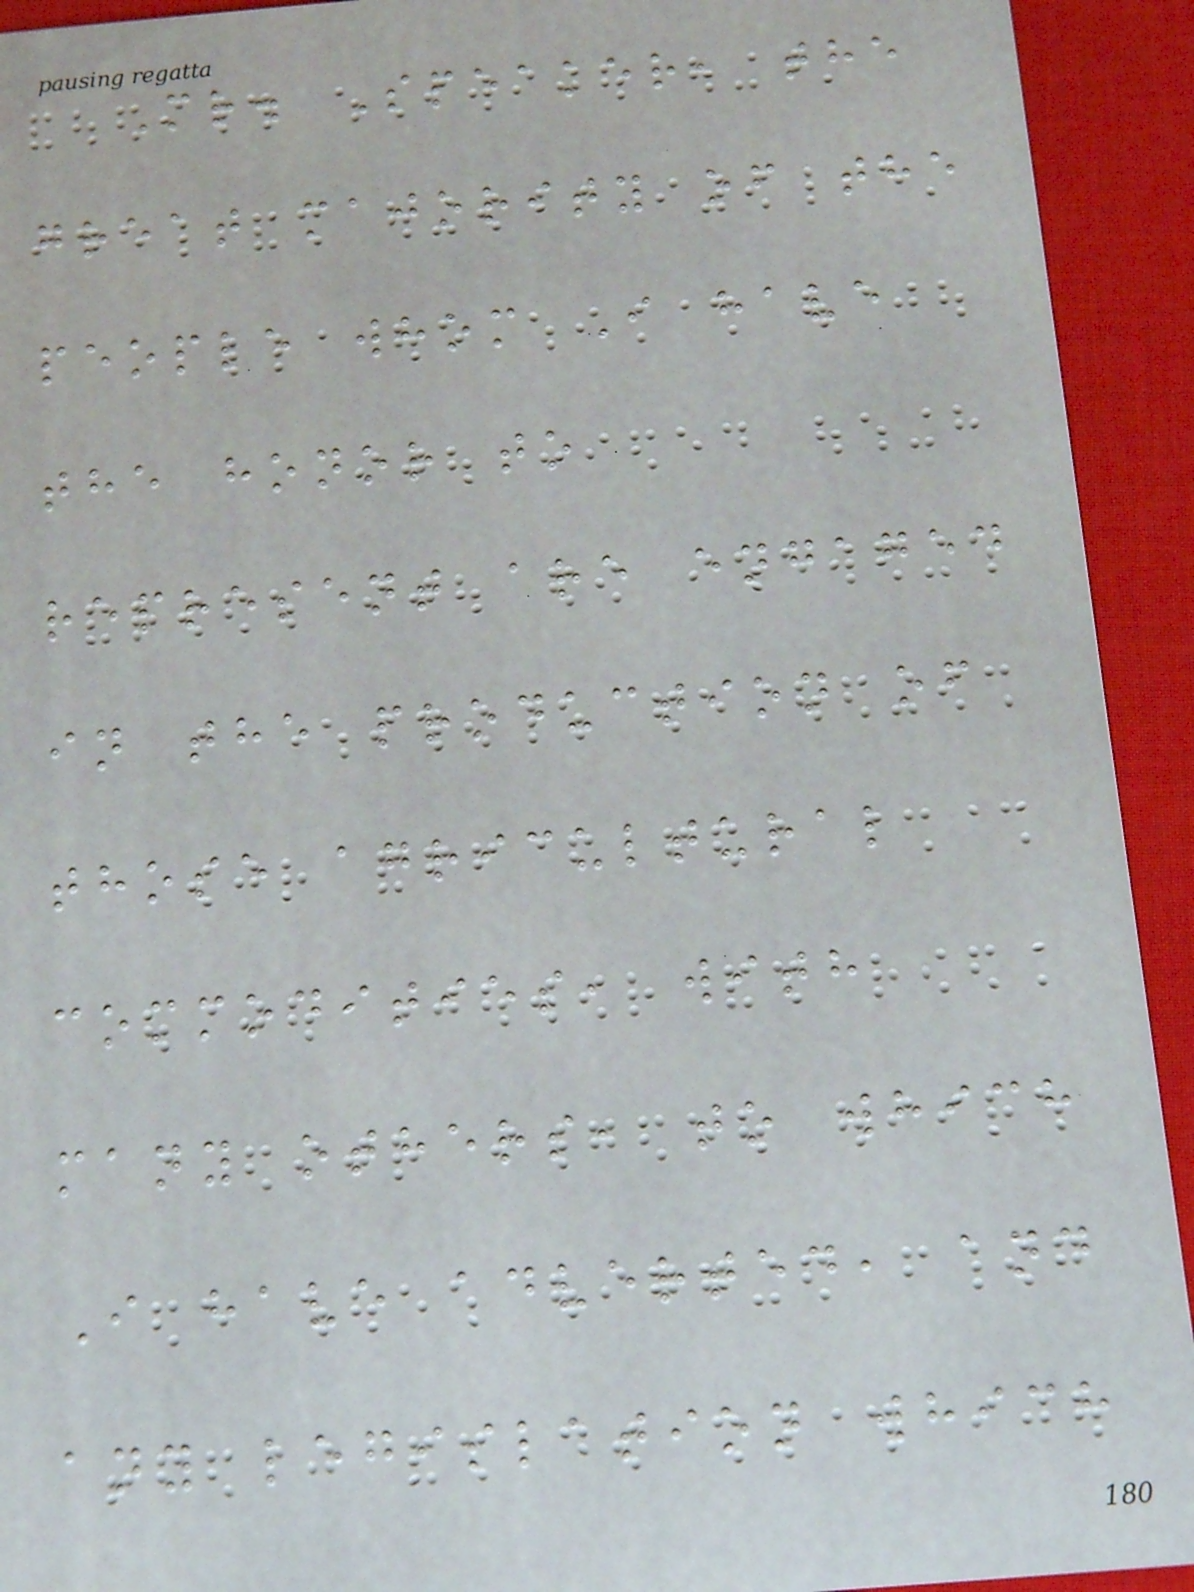Mr. Speaker, the
great majority of the
people whom I have
the honor to
represent are engaged
in the production of
those agricultural
commodities, with
many others, to which
I have adverted, and
any legislation which
